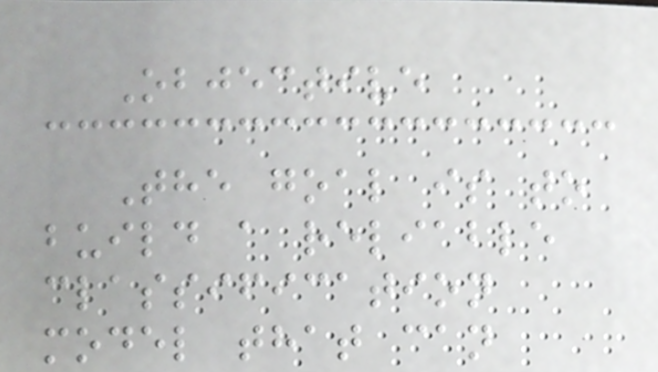Objective
The goal is to
build a reliable
classification
model that can
